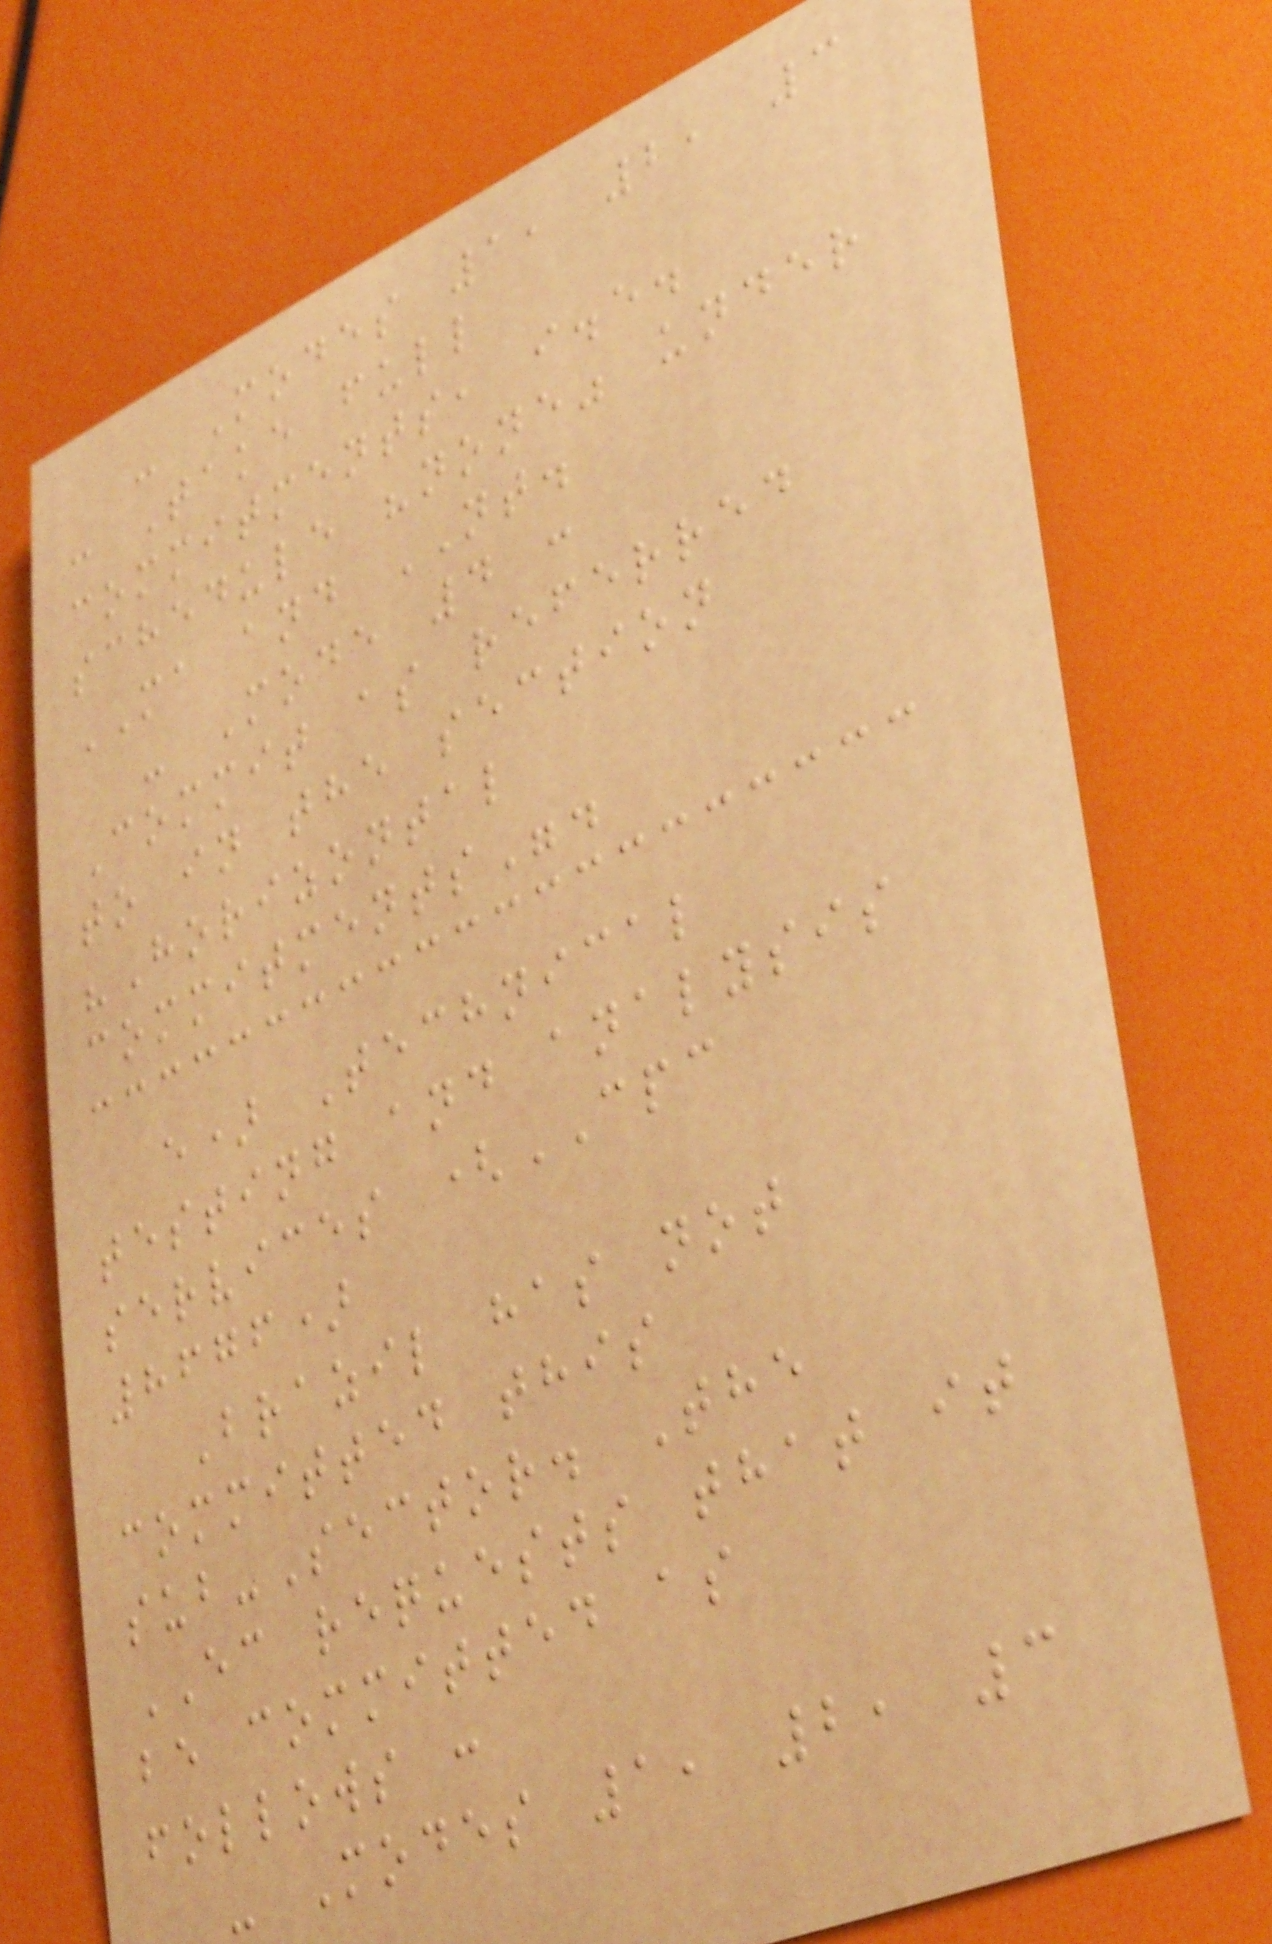- Modes 1, 2, 3
: Take full
commitments, i.e.
schedule "none" under
MA and NT.
- Mode 4 :
Commit as referred
to in the section
"Horizontal
commitments".
e) Technical
testing and analysis
services (CPC
8676)
Brazil has not
committed this
sub-Sector. The
EC requests that it
be committed as
follows :
- Modes 1, 2, 3
